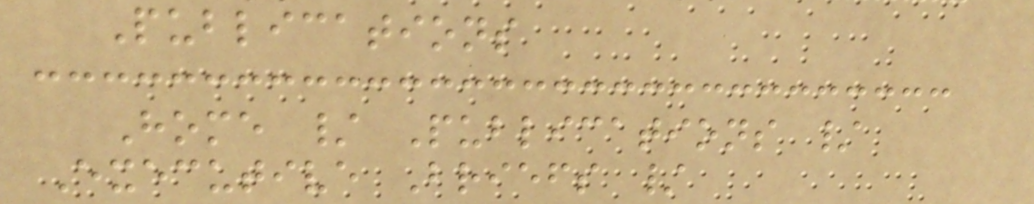Publications
Home / Publications /
Executive Briefs /
